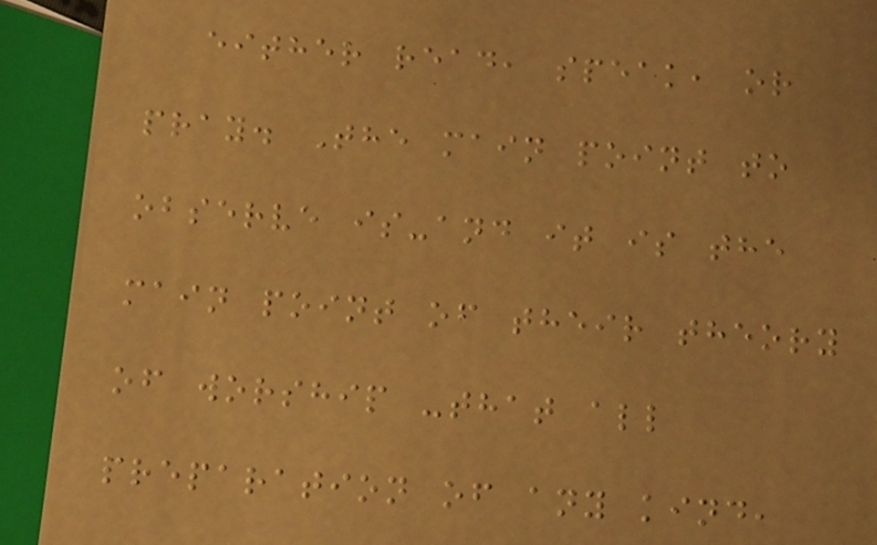either read, speak, or
pray. The main point to
observe is-and it is the
main point of their theory
of worship -that all
preparation of any kind,
